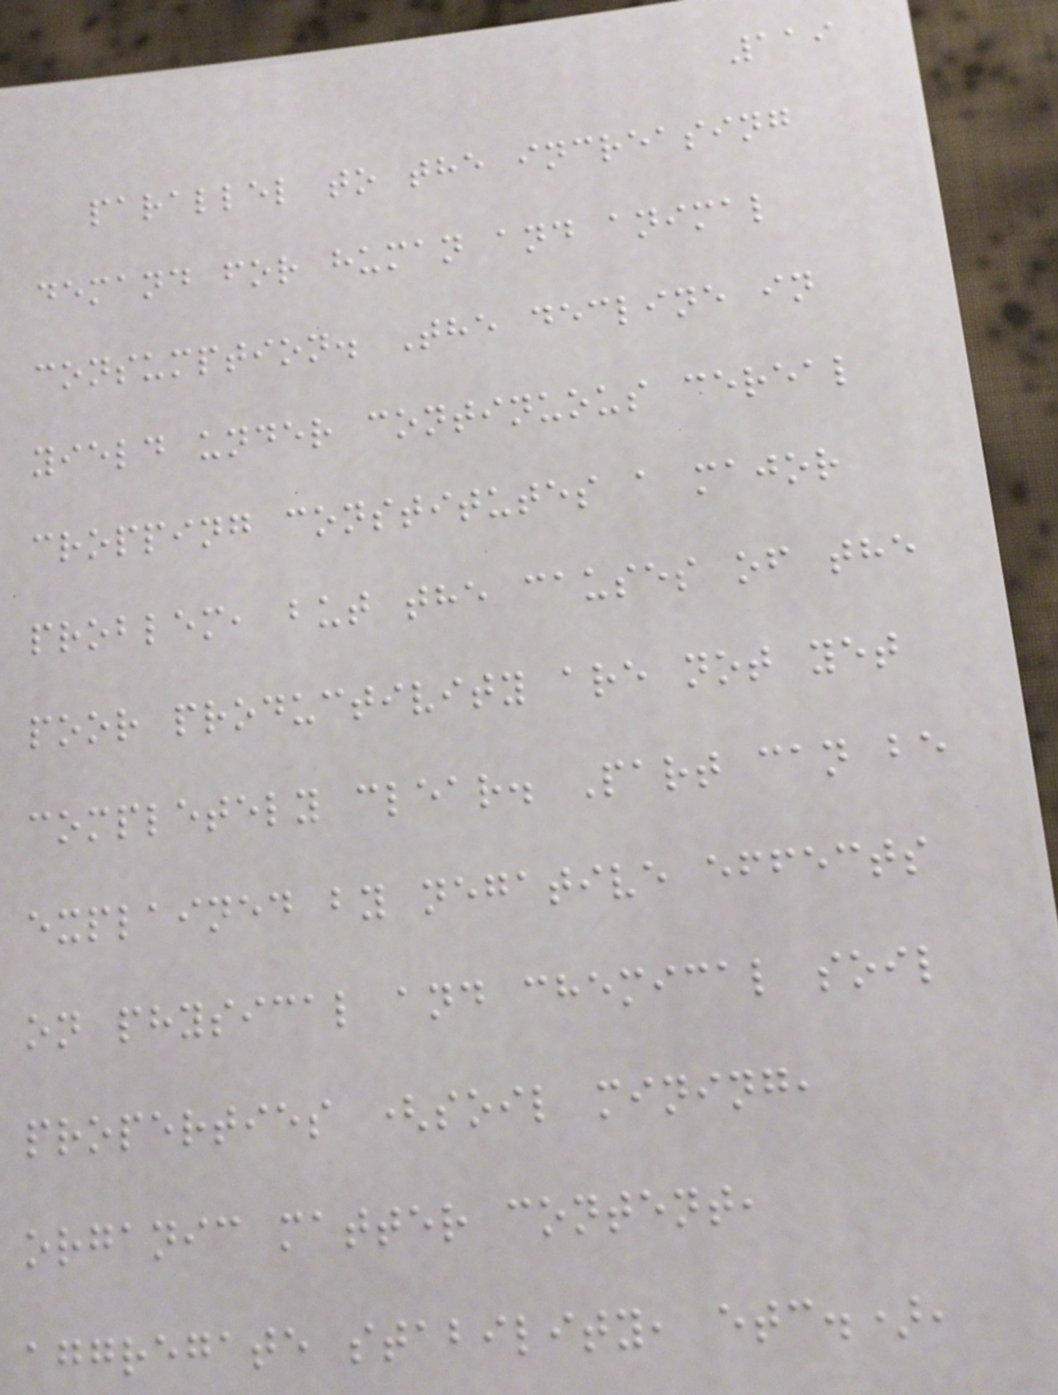119
parallel to the increasing
demand for human and animal
consumption. The decline in
yield under continuous cereal
cropping constitutes a major
problem, but the causes of the
poor productivity are not yet
completely clear. Part can be
explained by negative effects
on physical and chemical soil
properties (soil mining,
organic matter content,
aggregate stability, etc.),
